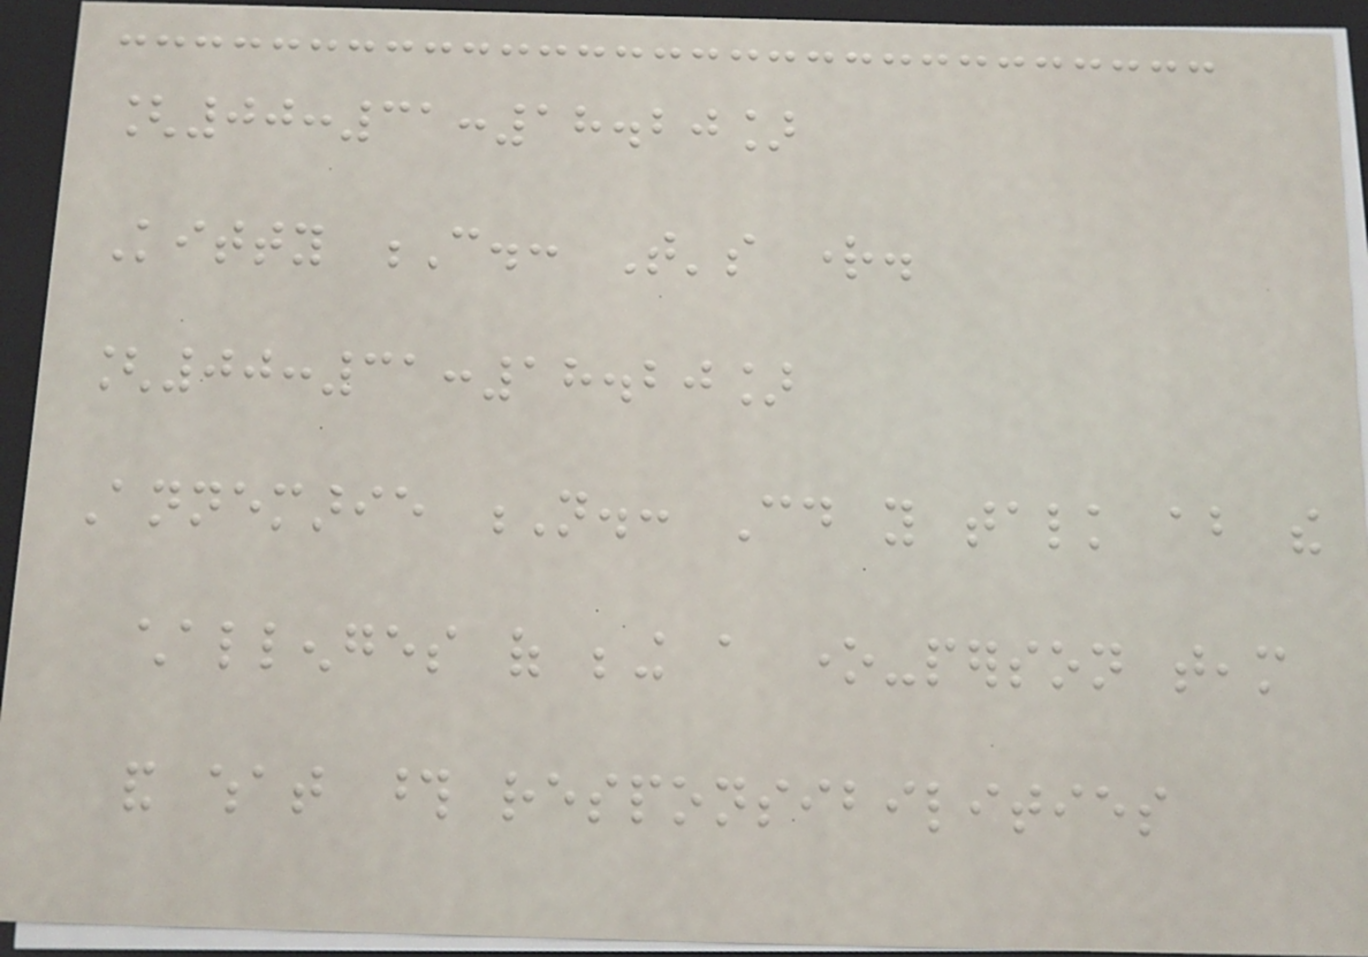[00:31:18.20]
Kitty C.: That's right.
[00:31:18.20]
Annemarie N.: Could you talk about the
challenges of being a one-person team
and what those responsibilities
